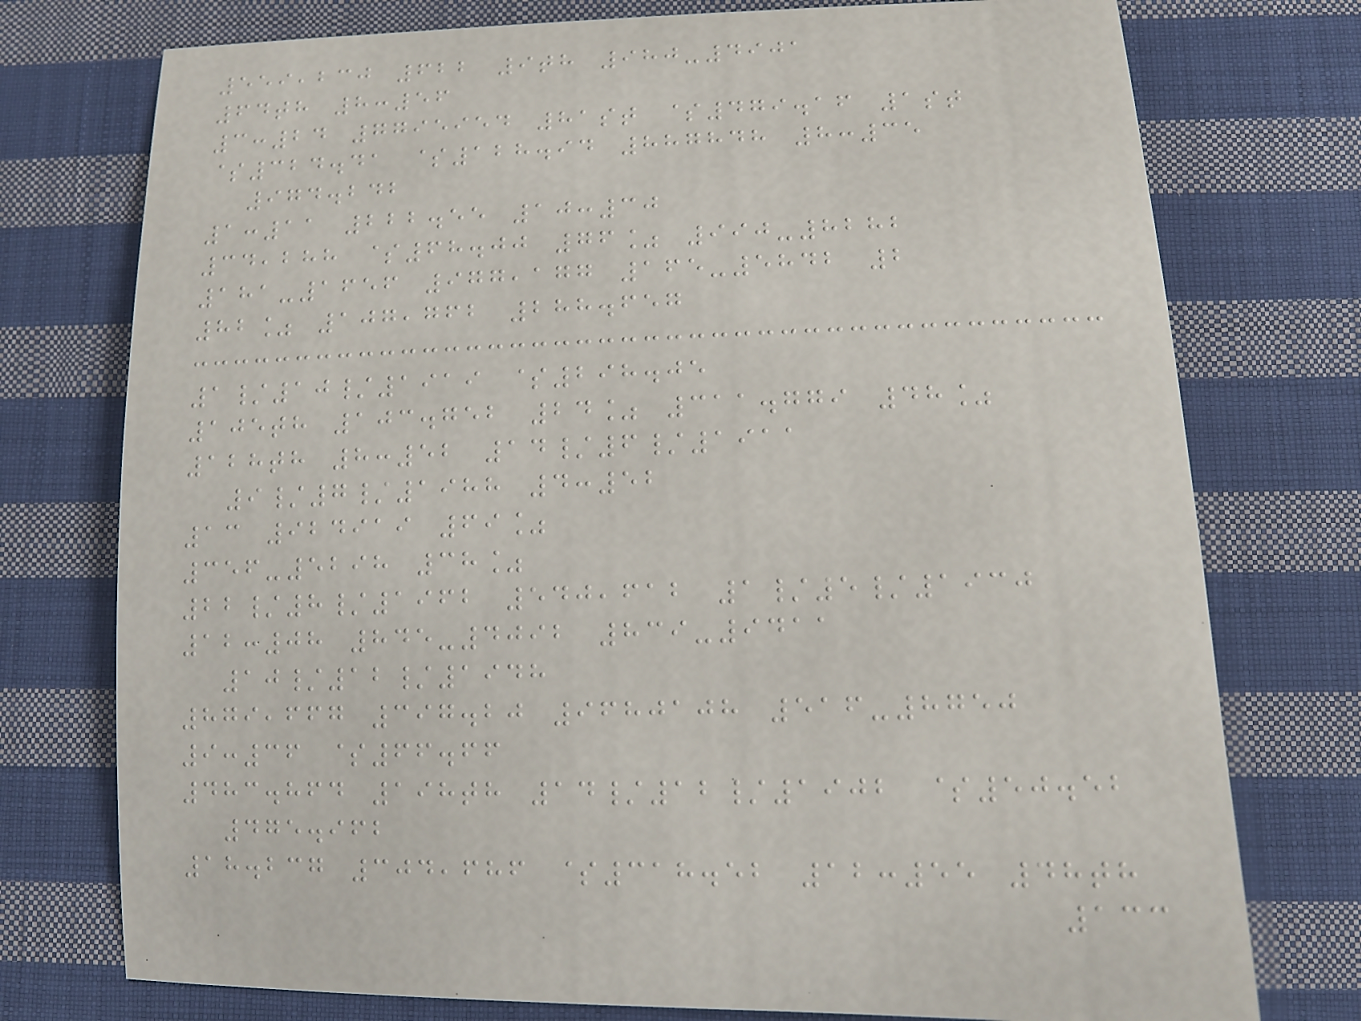559,230 622 9th 980-4901
64th 8:56
3:24 7795954 81st $479.16 1st
$324.41 $128.94 887848 8:35
974.242
1:11 222.55 10:30
34,288 $68.00 76% 990-8282
181-1656 977,177 165-5842 2
82% 107,762 288.657
1/10/1919 $298.05
105th 103.752 24% 311.779 48%
128th 8:52 14/6/1911
9/7/1988 4:52
13 924919 69%
356-5298 38%
22/8/1962 540,612 1/5/1930
12:08 845-4092 839-9411
10/12/1948
879,667 397.20 9680108 516-8750
9:36 $66.66
483.864 198th 14/12/1902 $50.52
475.962
18.237 304,686 $318.52 12:55 48th
133
